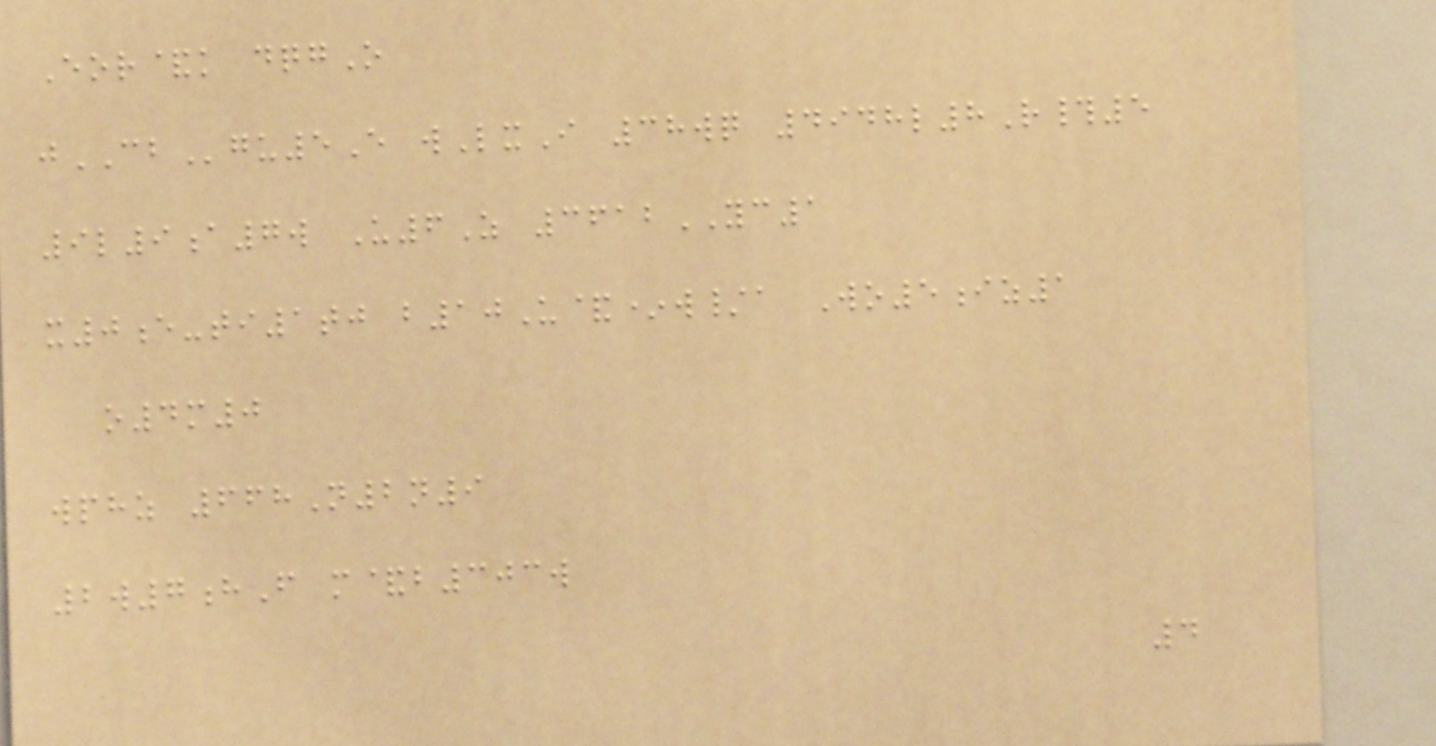Eor&k dqgO
jCBgu5E wLxI 38wq 4948l8R#5
9l9a7w U6Z 3612YC1
x0e-ti1tj b10U&*w/a Wo5iz1
o4m0
wphz 668N2n9
2w7hF m&b303w
4
